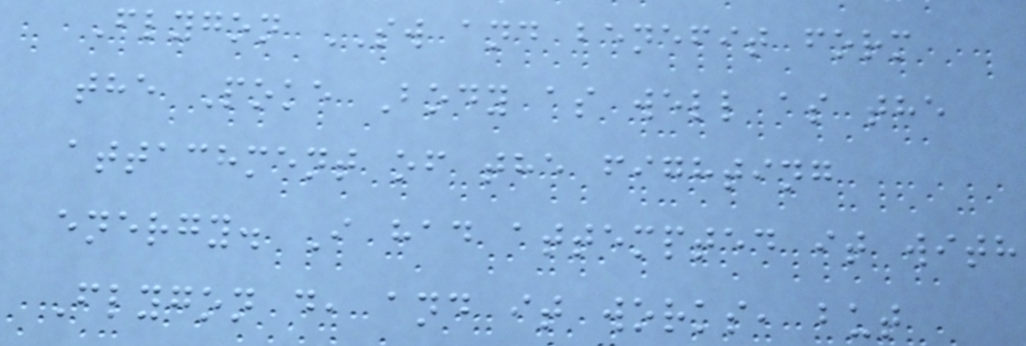Flygon SW and benefit form
the Poke Body as well as the
attachment of the fighting
energy. I had attempted it with
Flygon d, and it works, but
